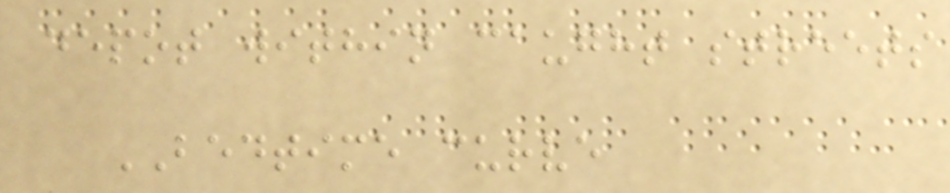depot within caught streets
BEDTIME curve
